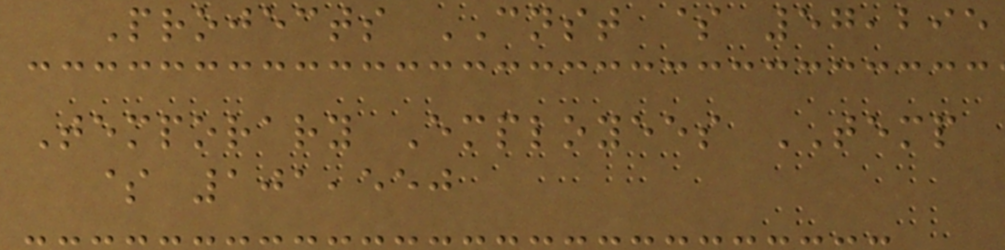Projects CNST $ 57,295
Temporary Employees TEMP
$ 101,550
